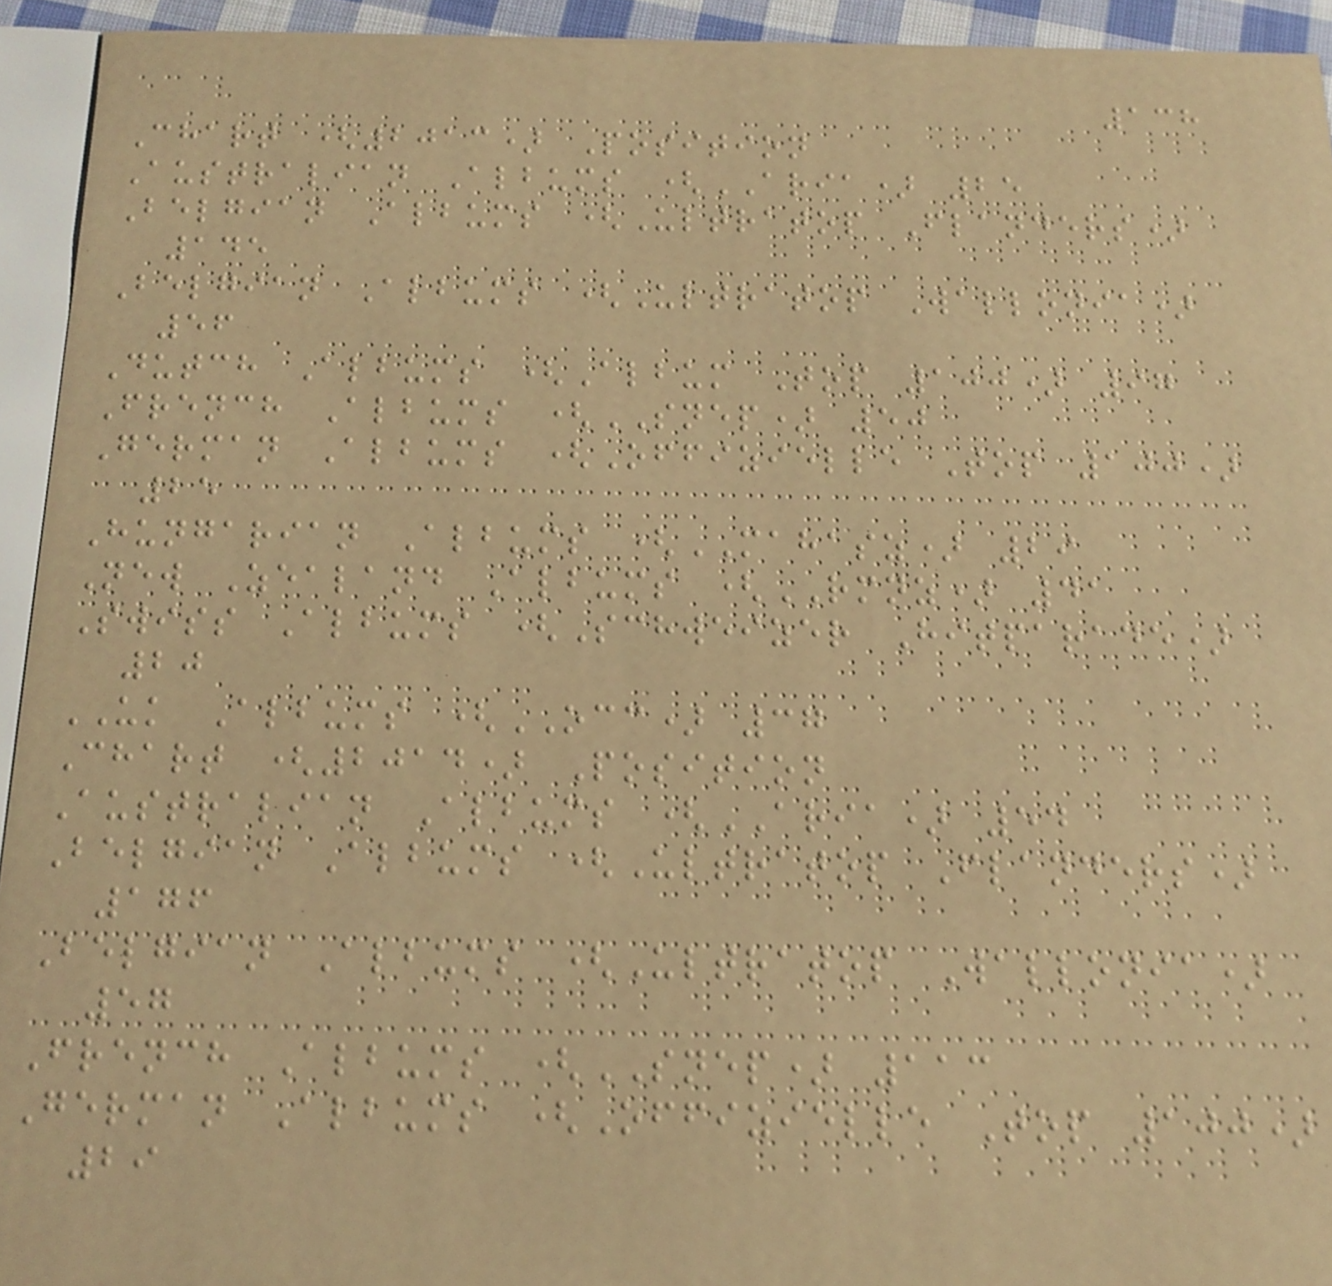138
Chart (2013) Position
Australian Albums (ARIA) 25
Belgian Albums (Ultratop Flanders)
145
Belgian Albums (Ultratop Wallonia)
56
Dutch Albums (Album Top 100) 97
French Albums (SNEP) 50
German Albums (Offizielle Top 100)
25
Hungarian Albums (MAHASZ) 29
New Zealand Albums (RMNZ) 41
Swiss Albums (Schweizer Hitparade)
20
UK Albums (OCC) 37
Chart (2014) Position
Australian Albums (ARIA) 54
Belgian Albums (Ultratop Flanders)
176
Belgian Albums (Ultratop Wallonia)
57
French Albums (SNEP) 113
German Albums (Offizielle Top 100)
29
